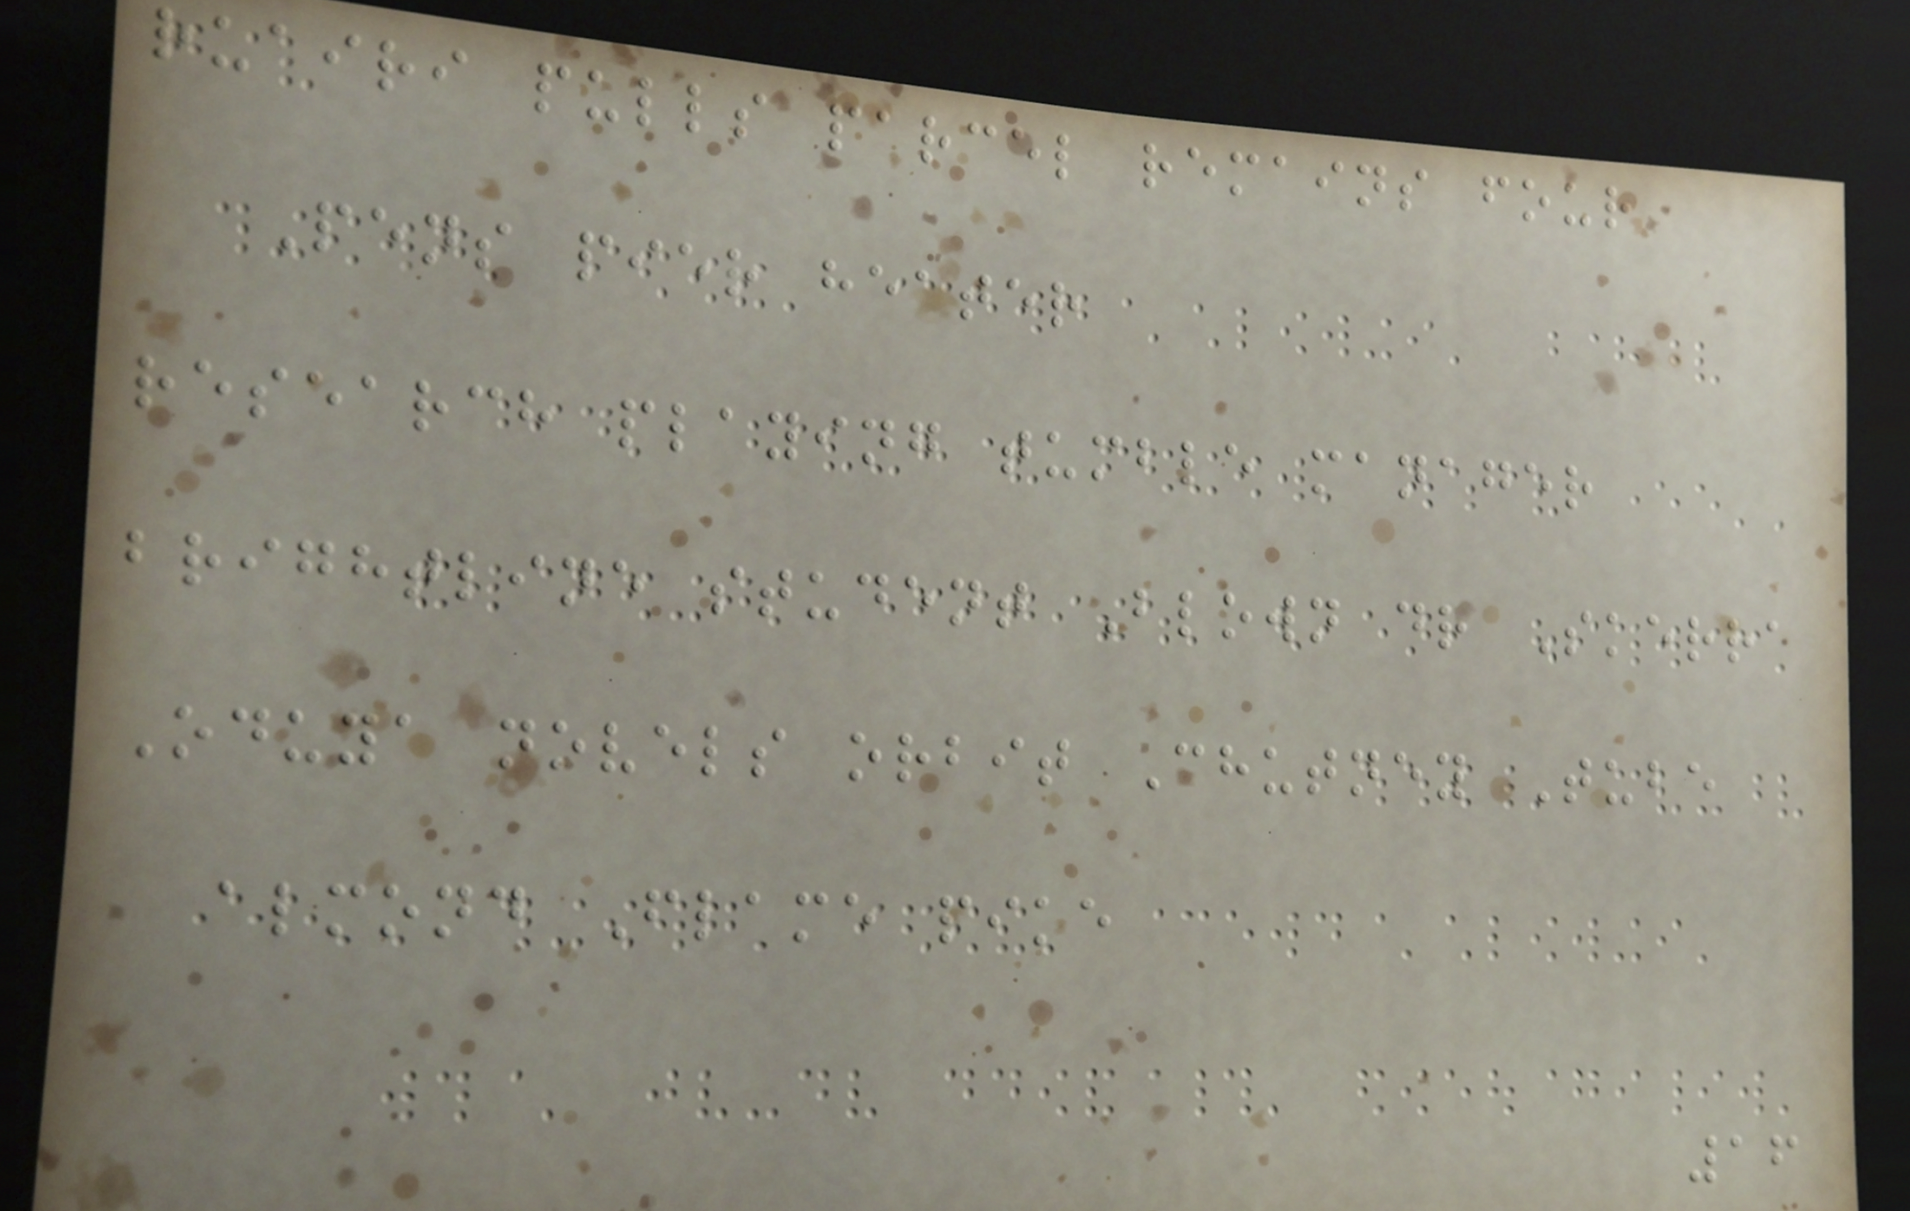ruairi pulls parcel remains four
Pens pier heater
research playing tumble manager
brightline student Blown dr Skerra
Oduya novels orbit Chutney Tube
almond Flame pike
16
